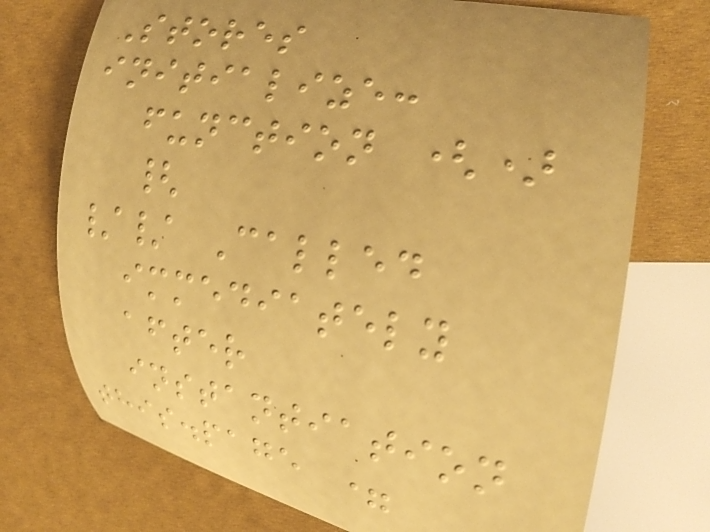Stores
initialize:
function ()
{
// Called
immediately
after
instantiation
this.page =
